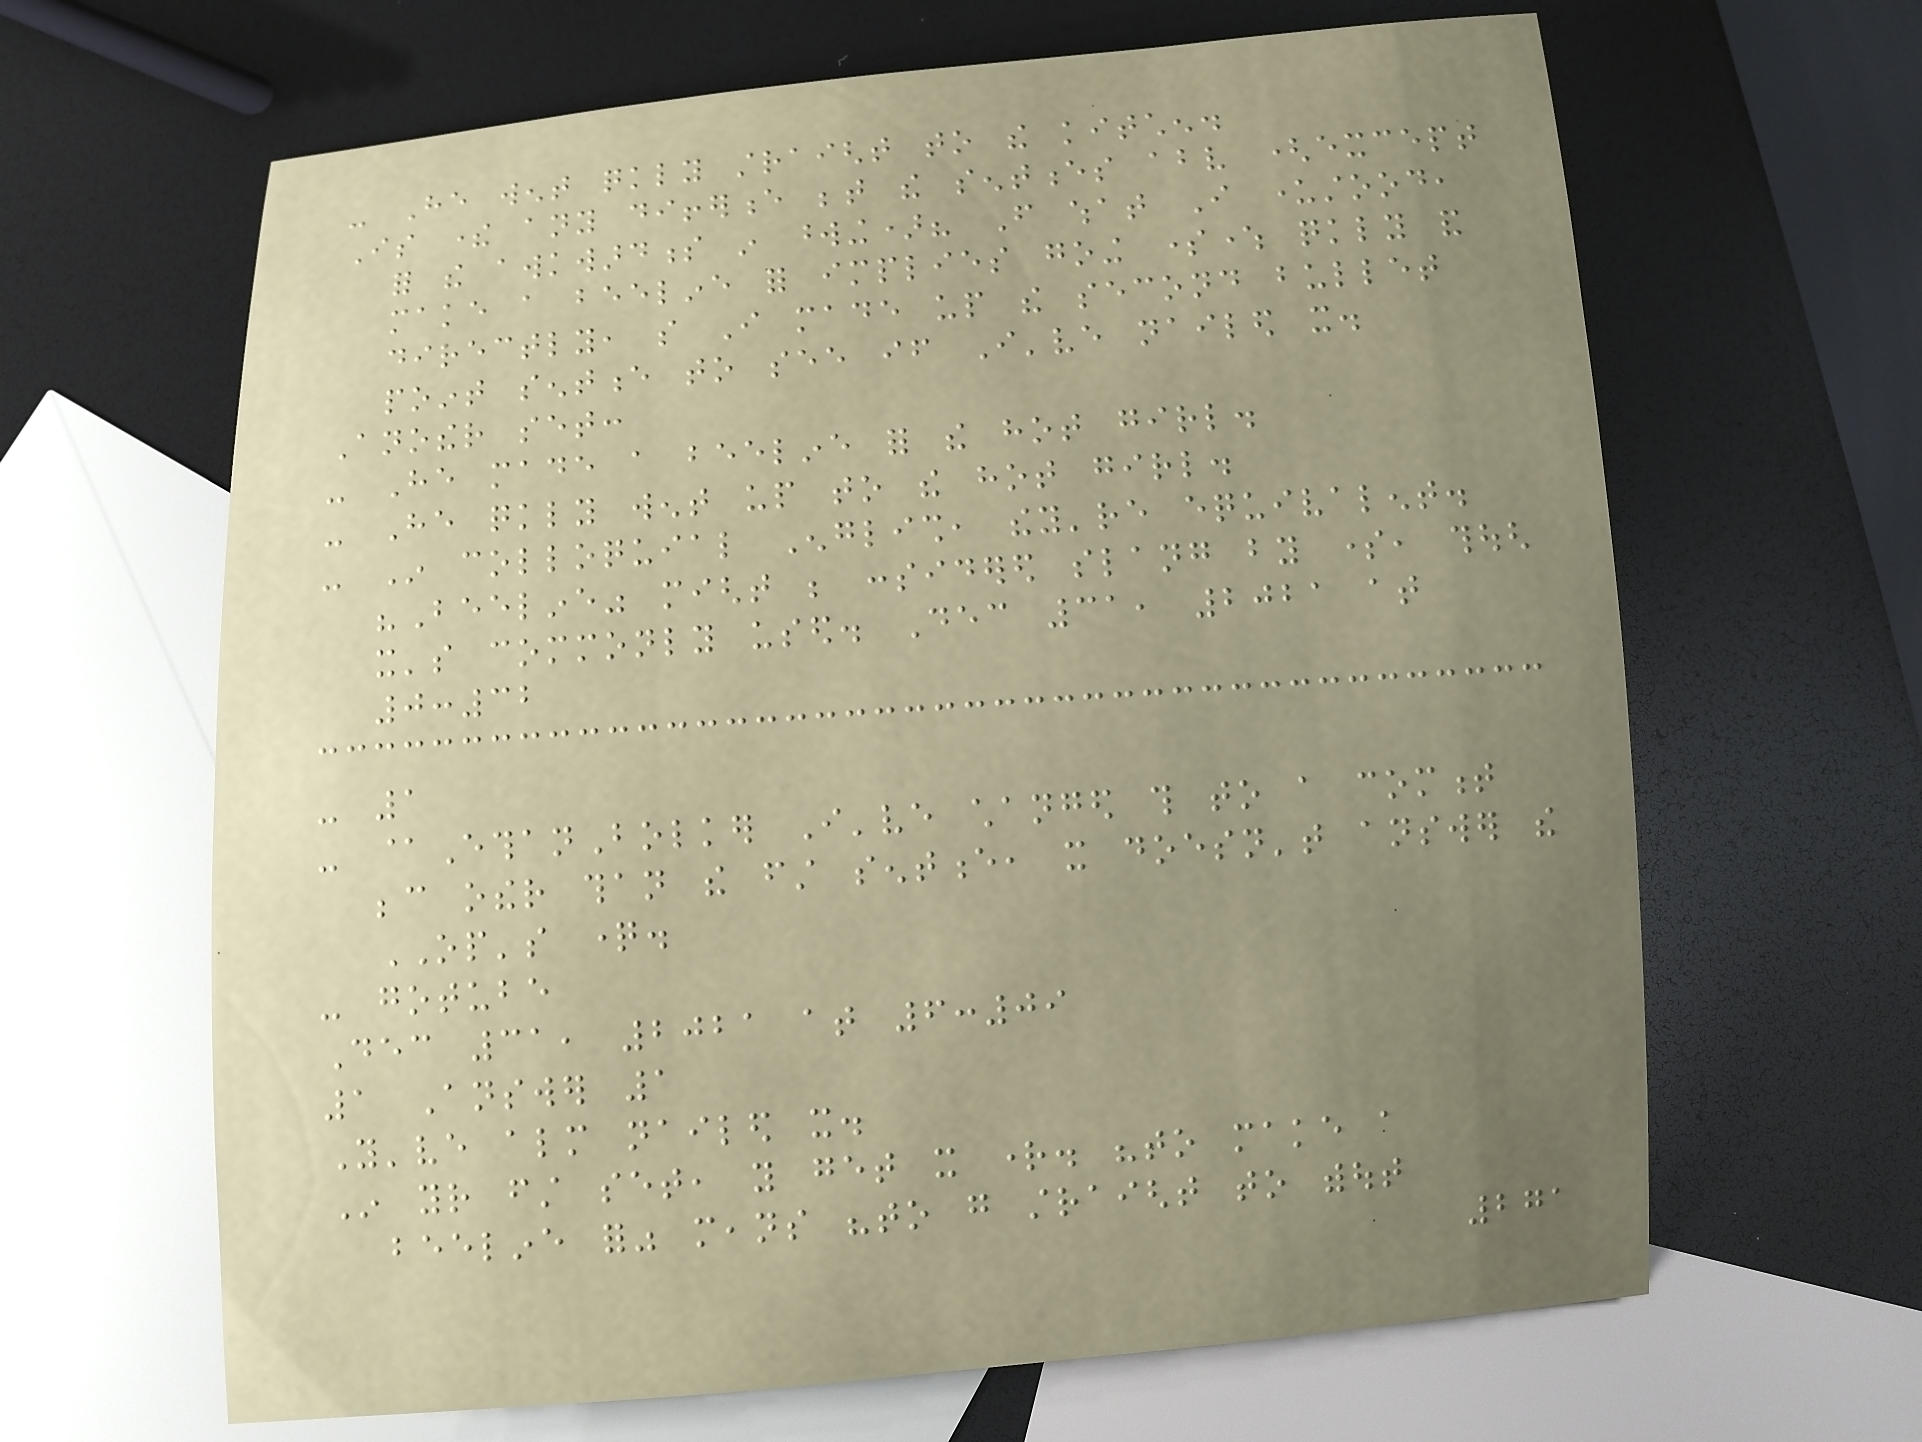- He went quickly straight to the kitchen.
Is there any difference between the sentences above (except
for the awkwardness in wording)? From what I understood,
make a beeline for implies going somewhere quickly and
directly, so I made up the second bullet
point sentence to see if I've nailed it.
Another set:
- He made a beeline for the hot girl.
- He quickly went up to the hot girl.
- In colloquial English, they're equivalent.
"Beeline" might be considered slang by some, though
it's commonly used. Dec 31, 2021 at
0:32
- 1
- @EthanBolker I've changed this to a comment
because other than the first sentence, it doesn't answer the
OP's question.
- gotube
Dec 31, 2021 at 6:09
1 Answer 1
You've almost nailed it.
In your first set, you get it right. "to make a
beeline for" means "to go straight to without
271
